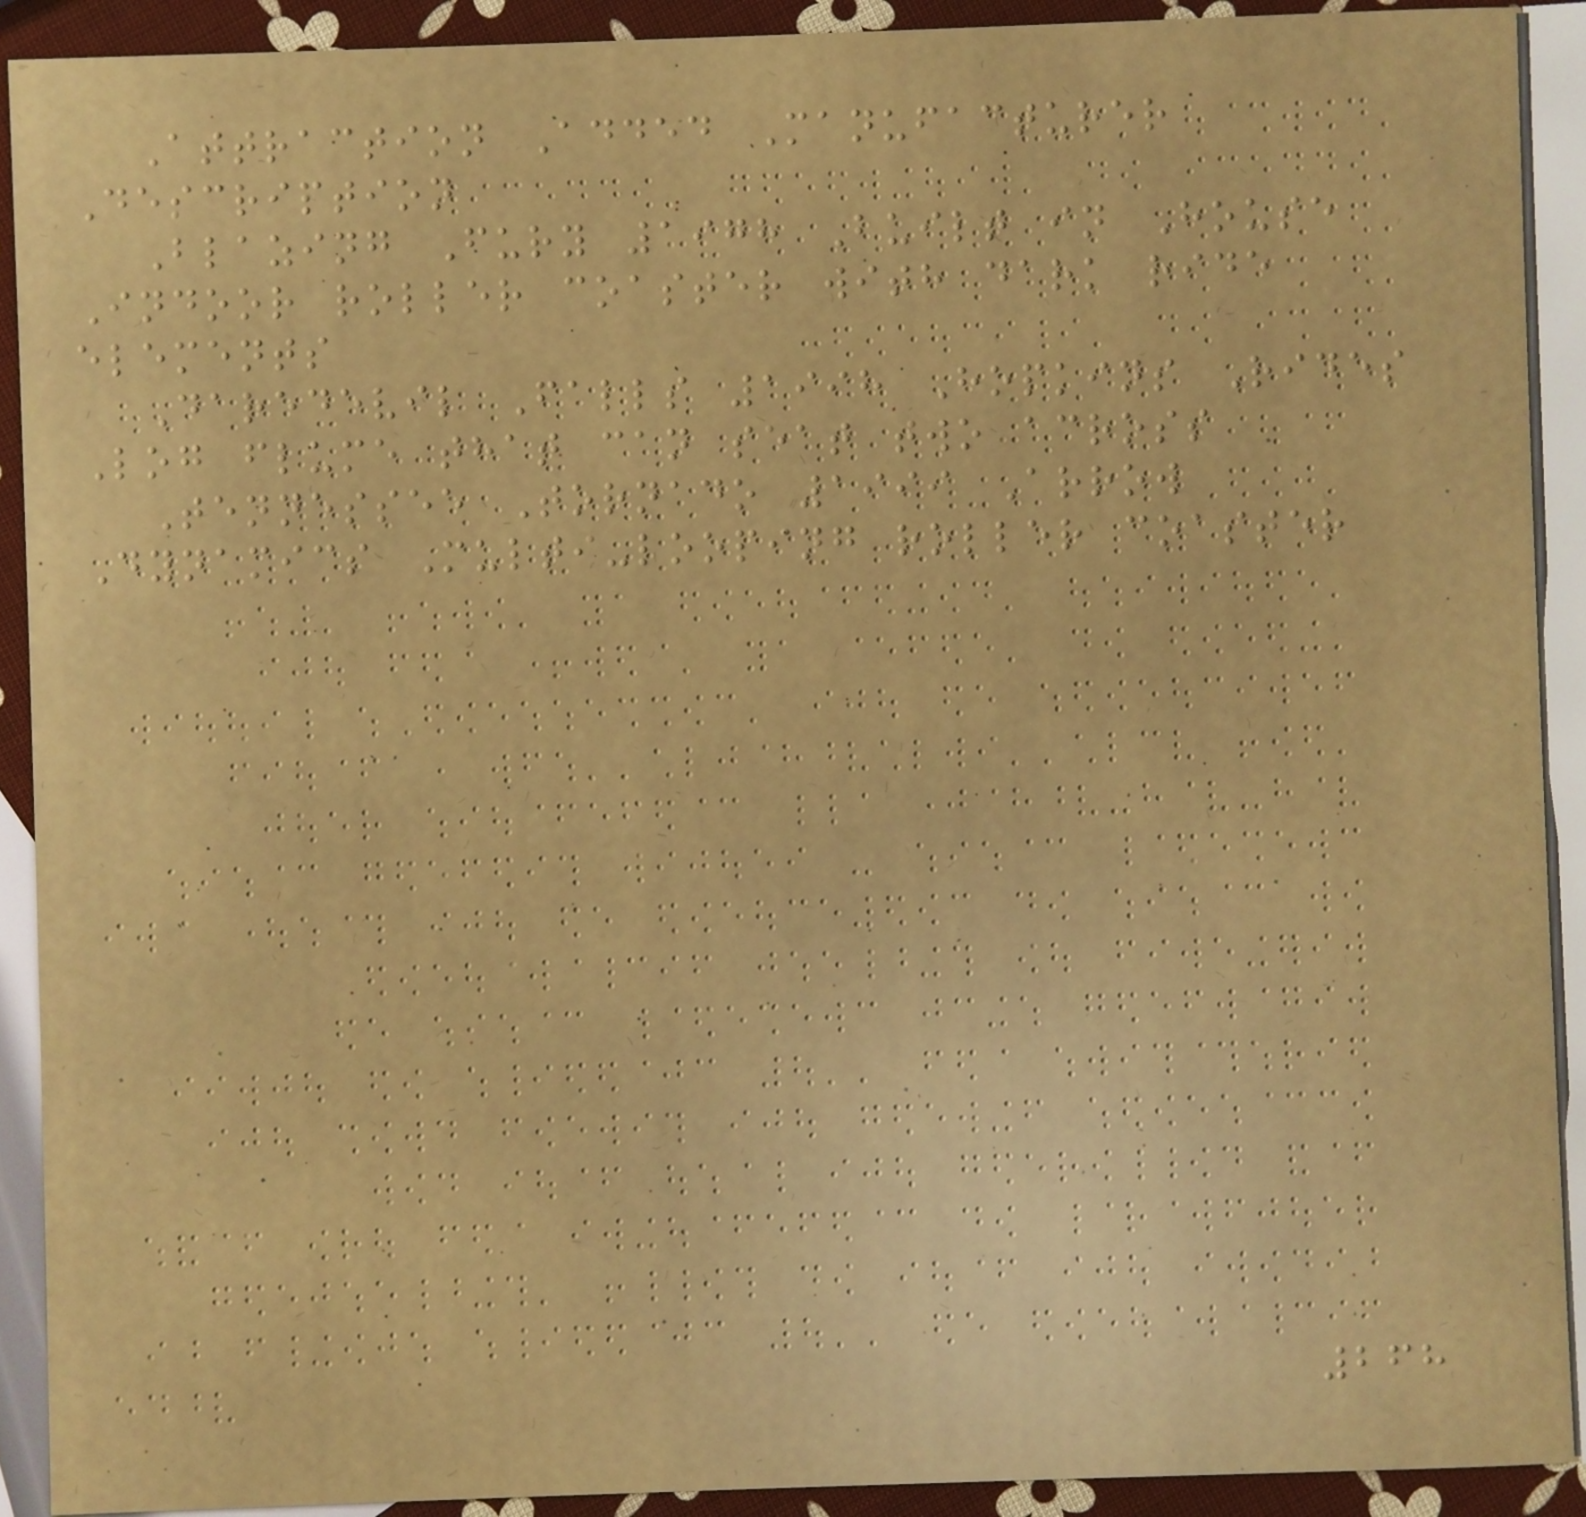Attraction Added Manufacturer
Description
Blazing Fury 1978 Built in House
Indoor roller coaster with dark ride
elements
Daredevil Falls 1998 Hopkins Rides
Log flume that can seat two across
Tennessee Tornado 1999 Arrow
Dynamics Multi-looping roller coaster
268
